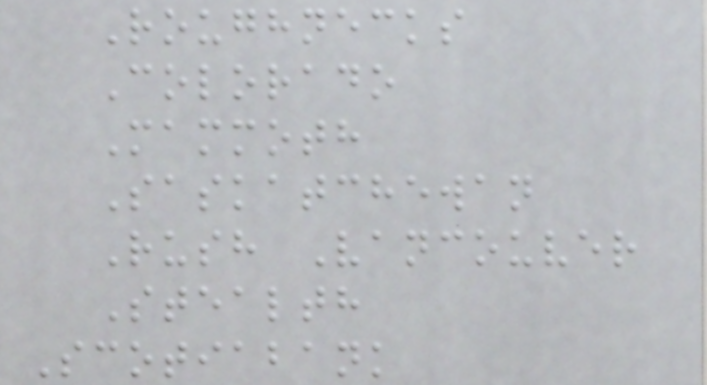Roughnecks
Colorado
Mammoth
Saskatchewan
Rush Vancouver
Stealth
Scotiabank
